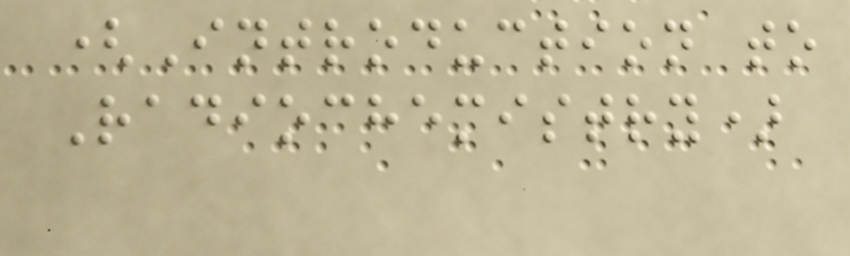(Introduction to
Radiochemistry)
